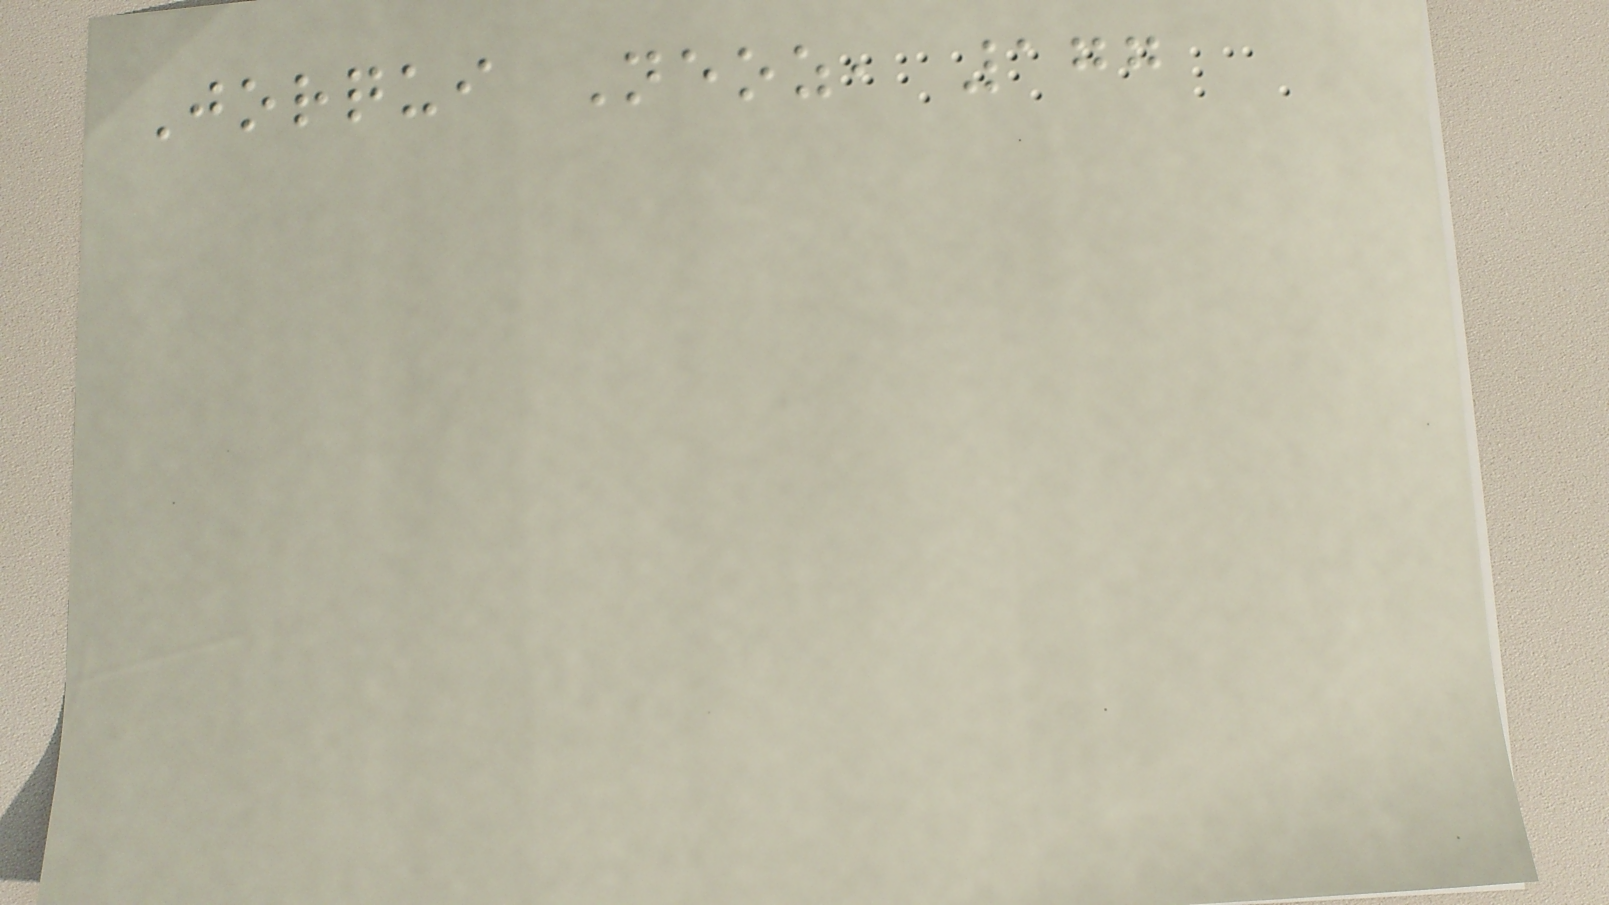Jorqui Neoz, 177
